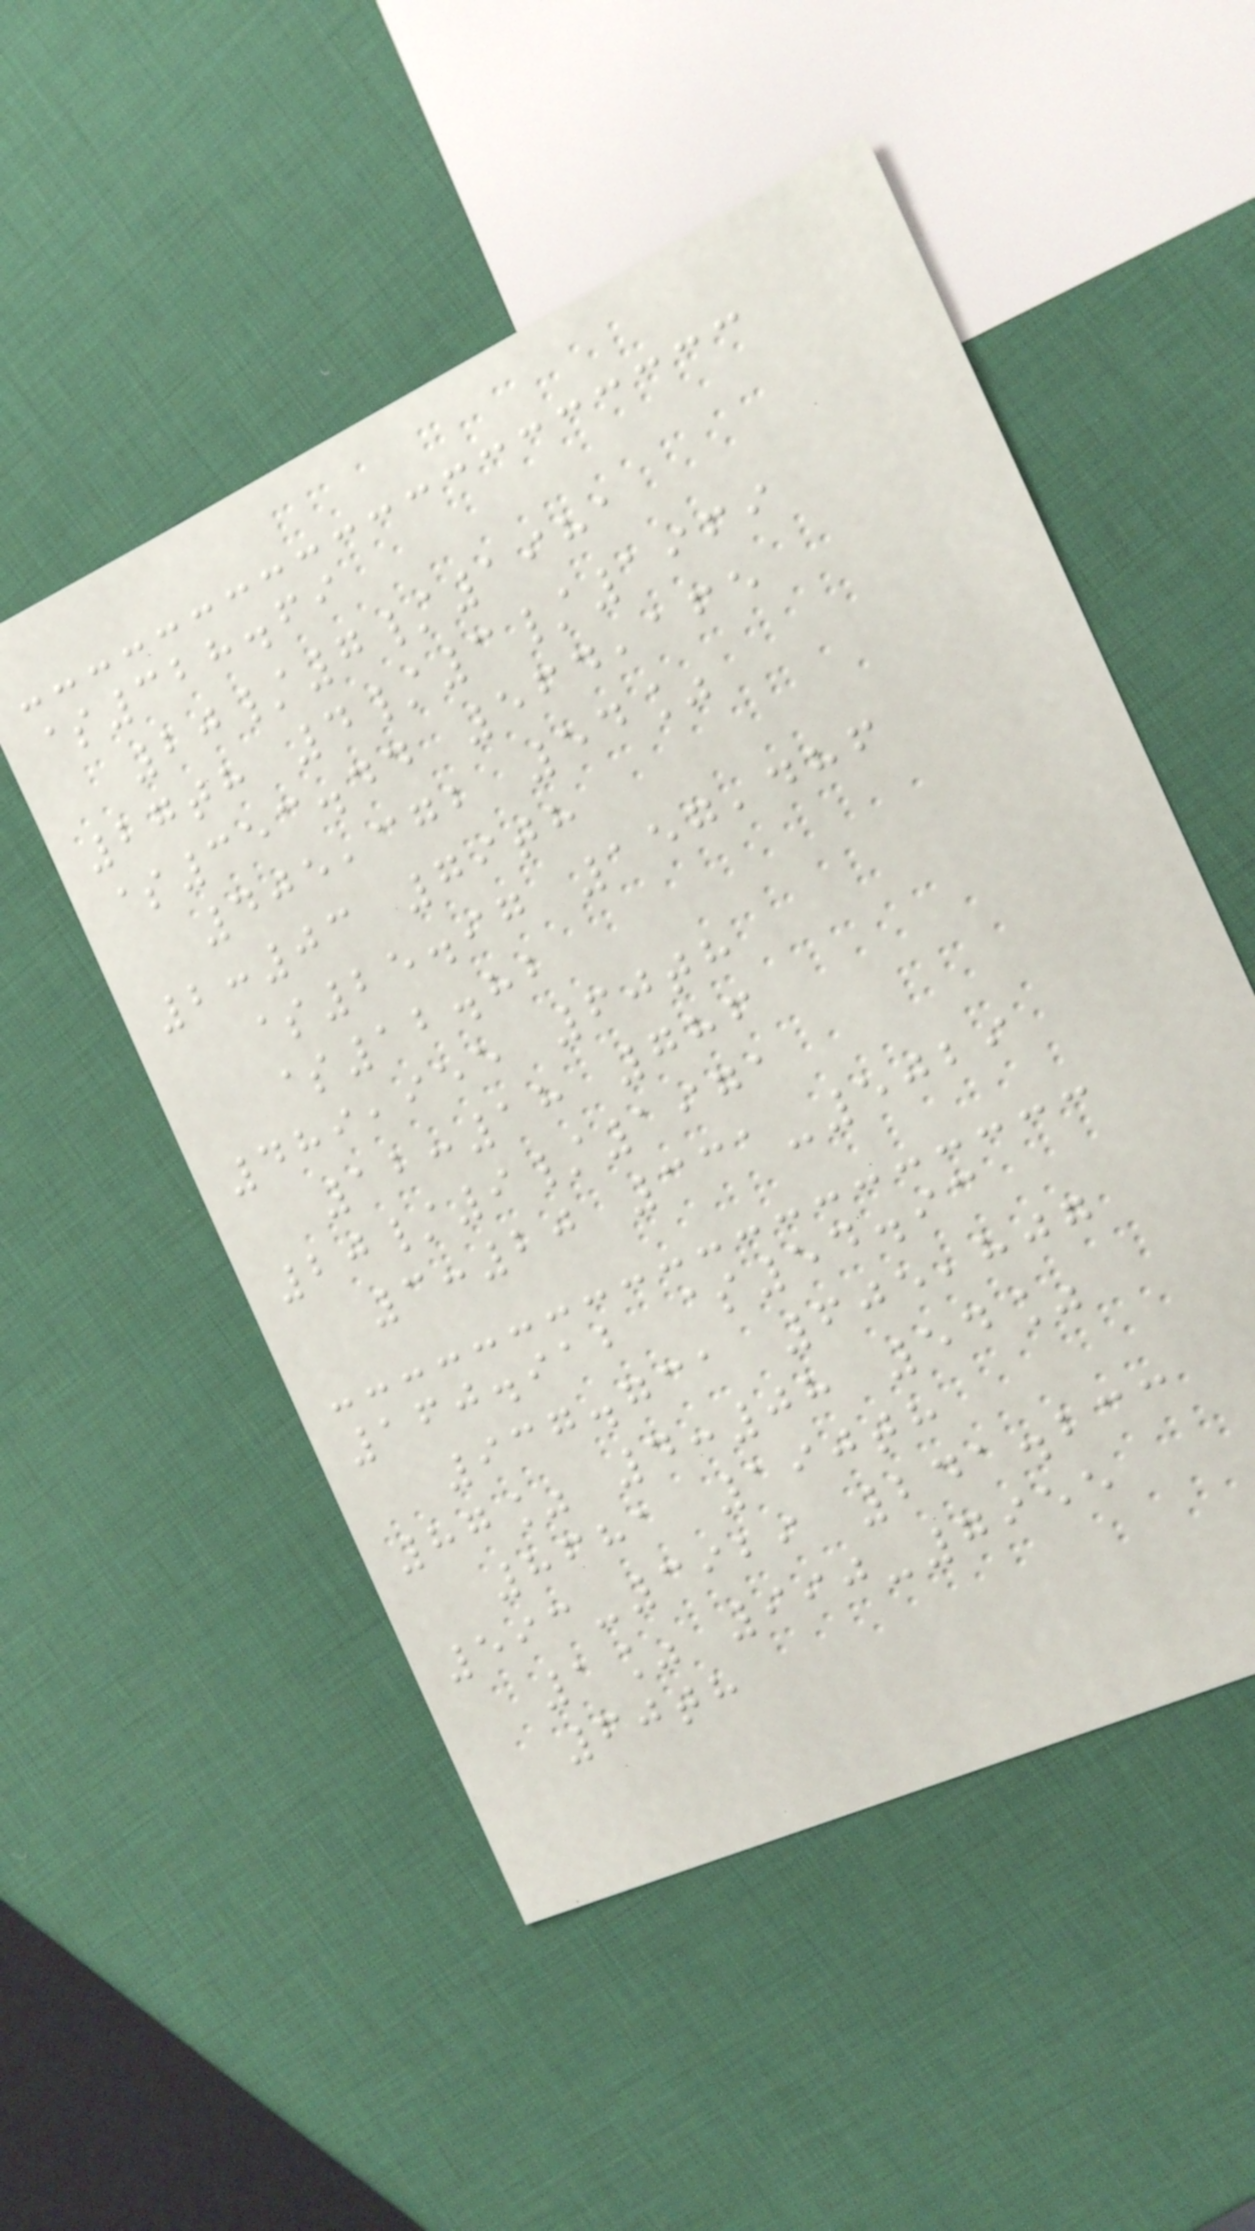$328.69
20/7/1981
27th 4/3/1969
$353.44 564,165
405,372 54%
2:03 79th
$25.97 157,486
$12.82
489,955 60th
12:18 786
20/9/1971
3:20 331-5029
160.912 $54.93
937.731 605,807
87% 4:08 54%
8681 190th
593-3929 241.233
1% 990-7955
60th
